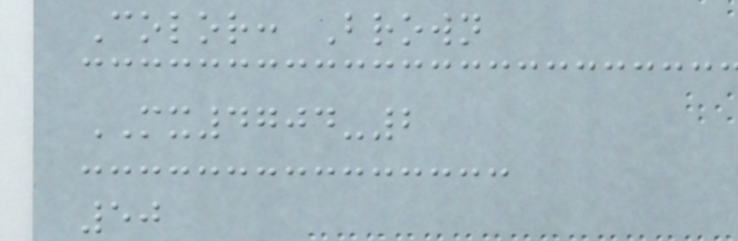Color: Brown
MX4704-2
50
